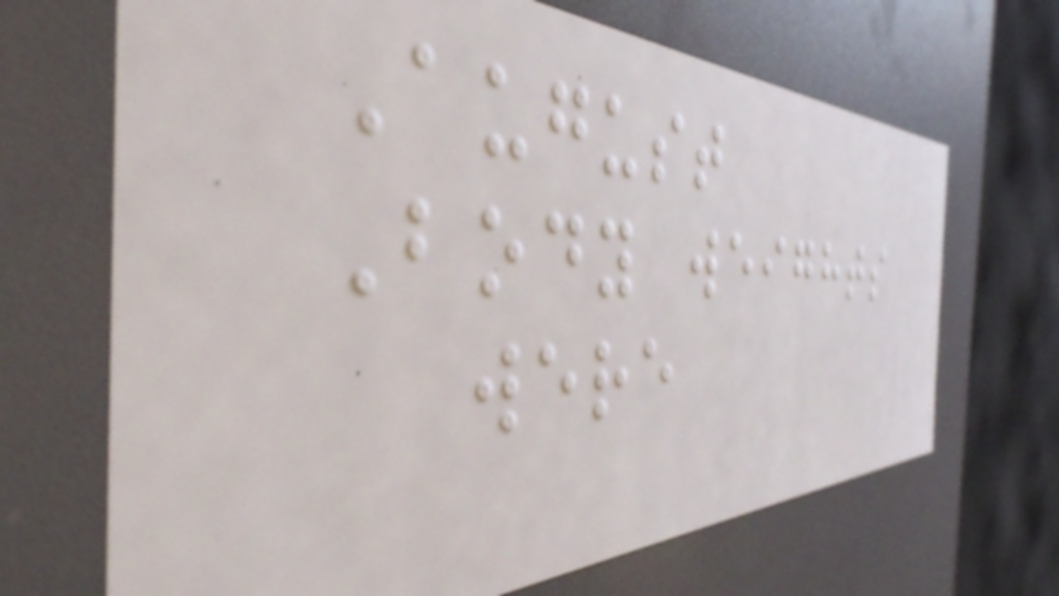August
Body weights
were
